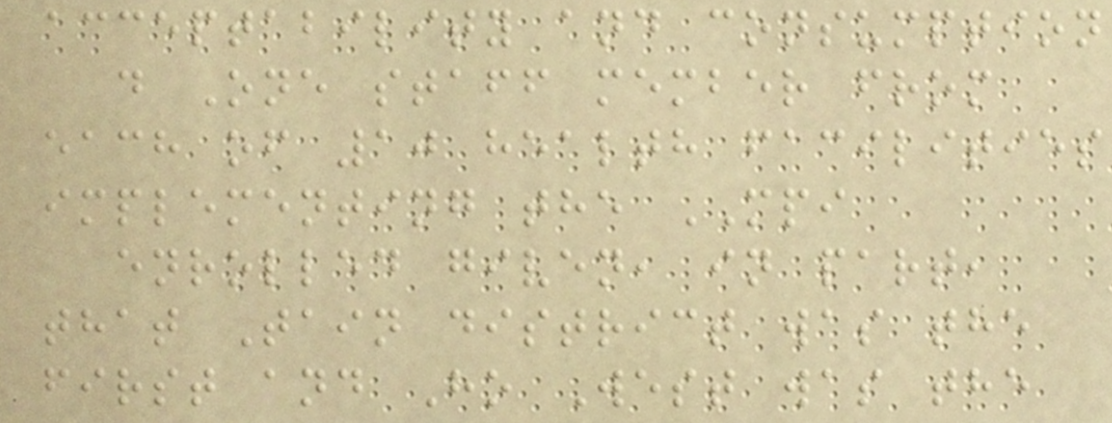acceptability and consumption
d One staff member from
each of 10 health facilities
implementing the MPI
enrolled given, in part,
that Tain district was the
first and Ho West was the
